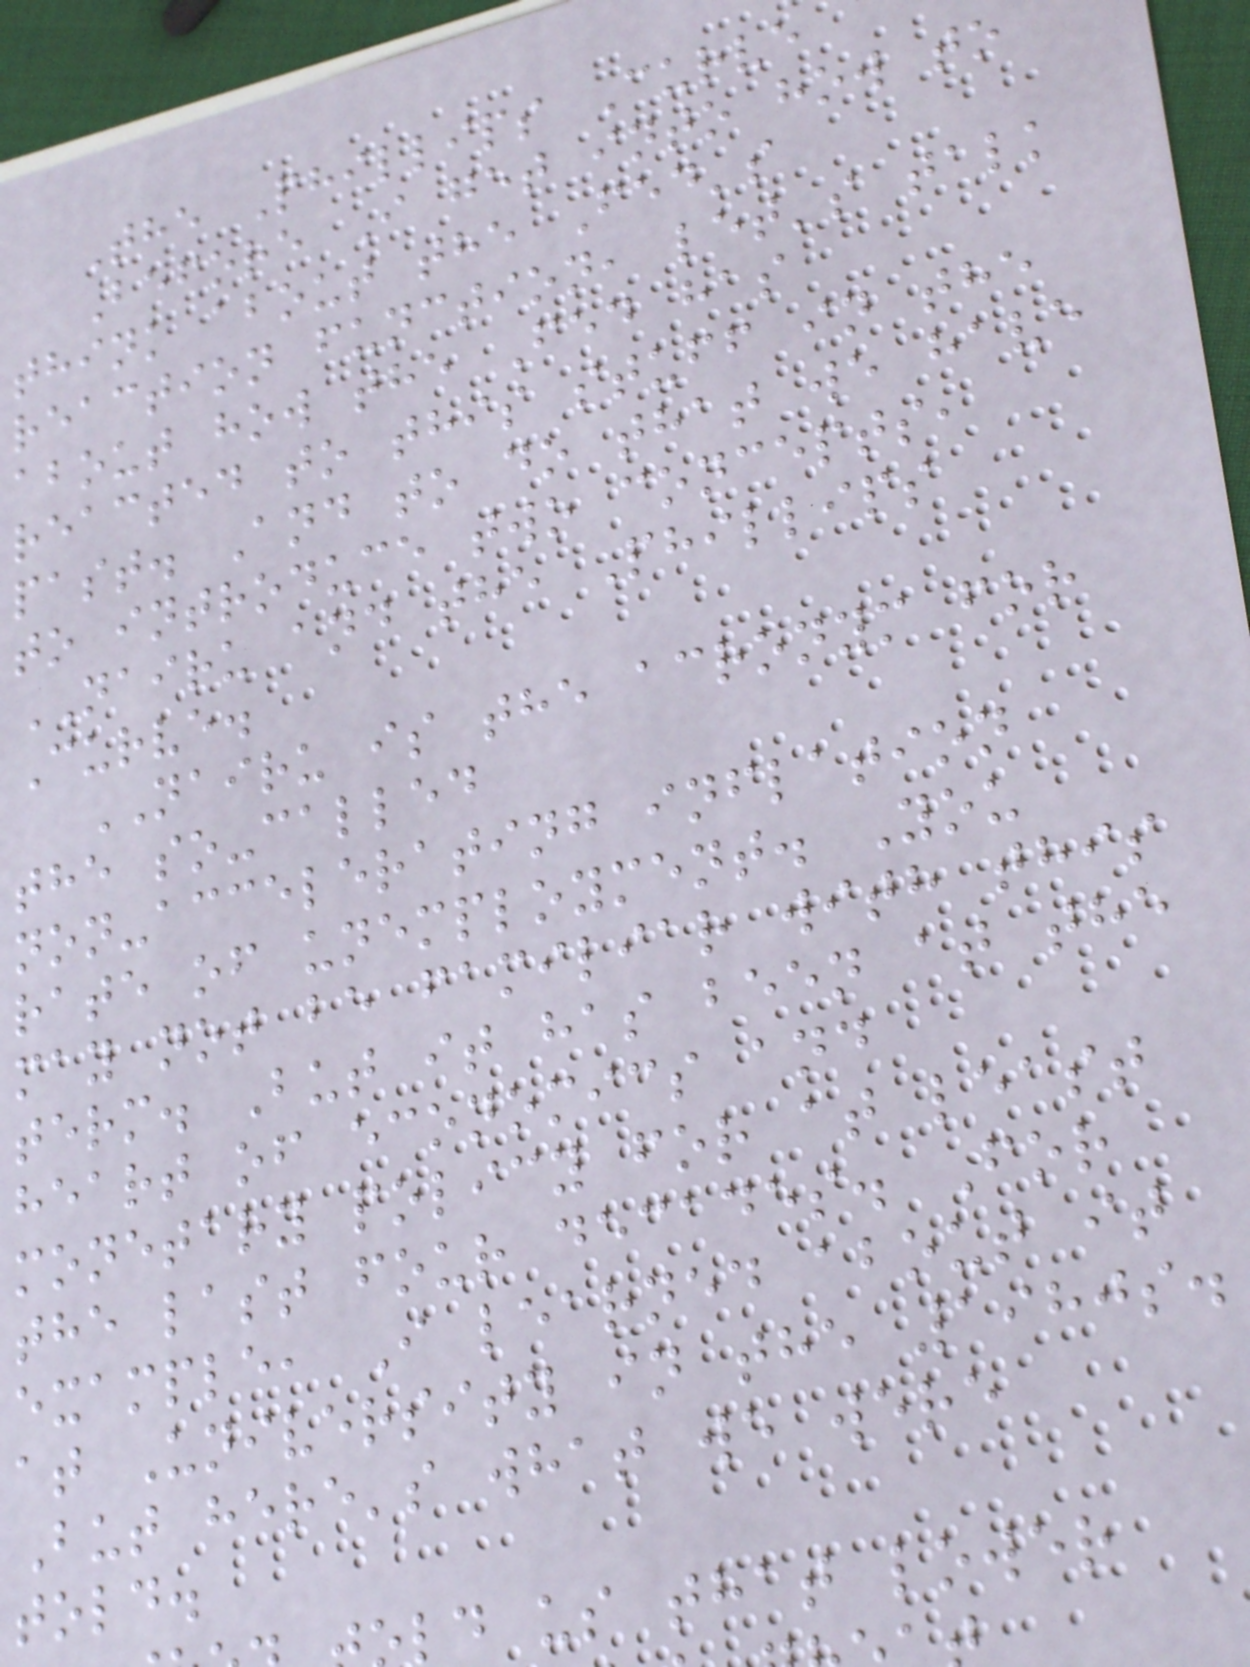The Phillips Curve
Before I get into how to
think about the Fed's
reaction function, let's talk
about how the Fed has
reacted to this stuff in the
past. And to do that we have
to introduce two concepts,
NAIRU and the Phillips
Curve.
NAIRU is the acronym for
the so-called
non-accelerating inflation
rate of unemployment. You
may not be familiar with this
term. But it has been at the
heart of economics and
monetary policy for at least
the last four decades. For
example, I learned about it
at University in the 1980s.
But here's what we were
told.
ld us that lower
